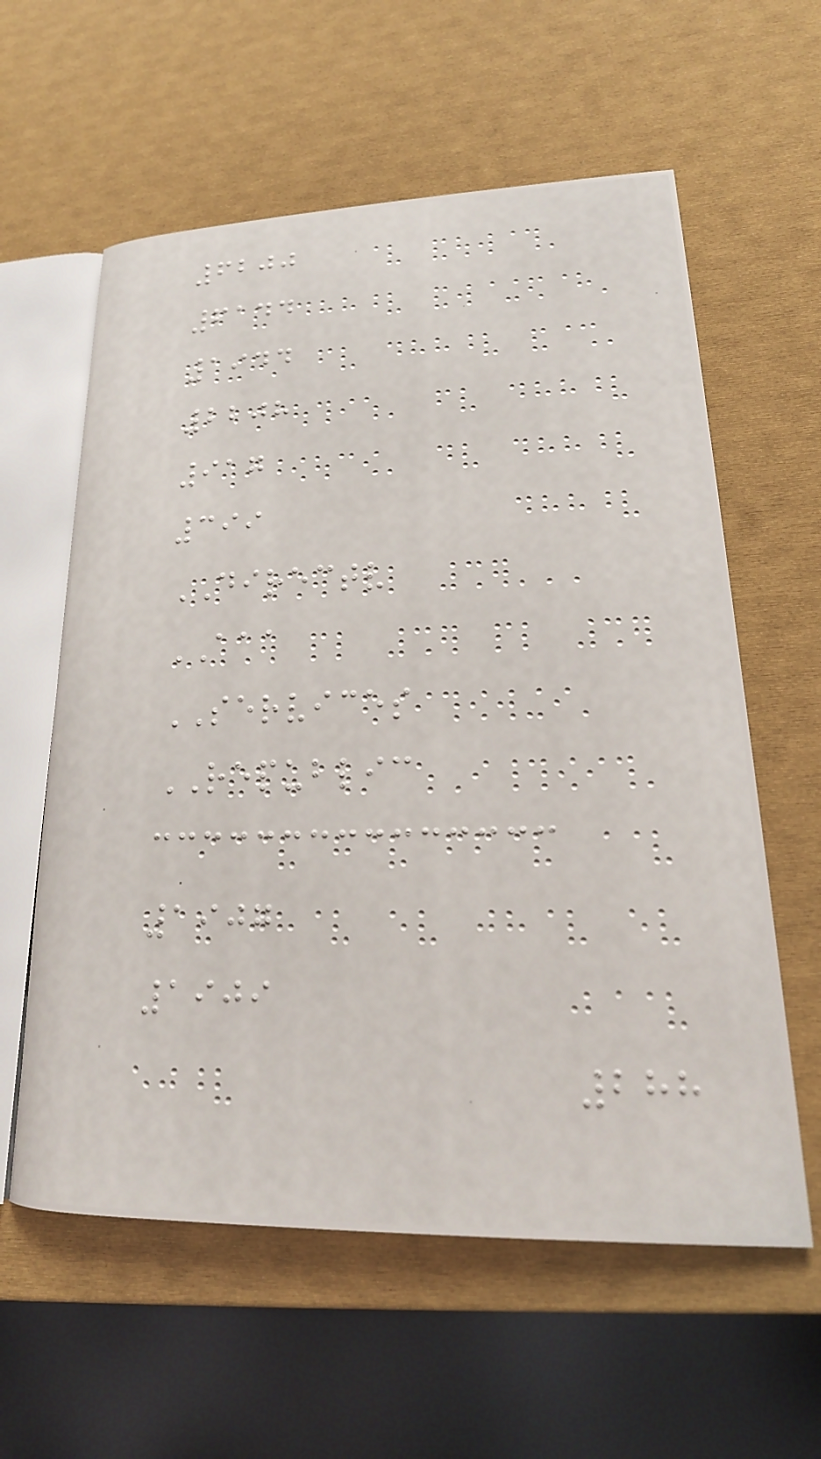6200
6144
1944
2208
917
399
DIRECTV
AAA
SERVICES
REPUBLIC
1907
1909
288
